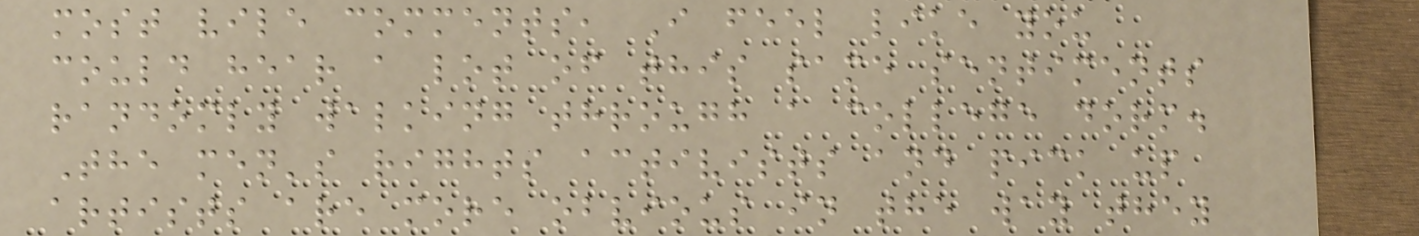most vile comments, I feel like you
could hear a lot of this same sentiments
randomly walking through a college dorm.
The men's rights activists and pick up
artists are more obvious in the way they
